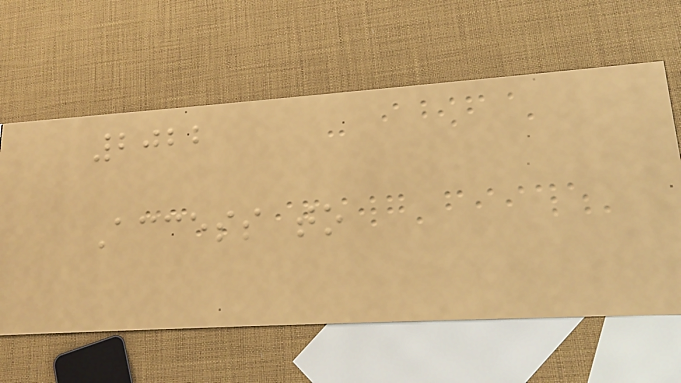2022
Access to
